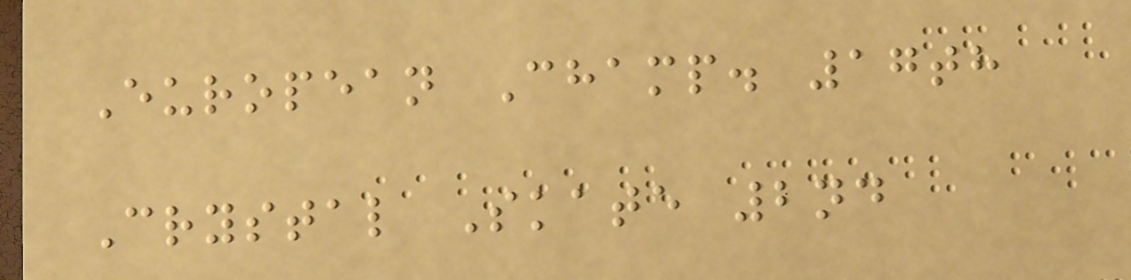European Champ. 17th
Crystal Skate 2nd
